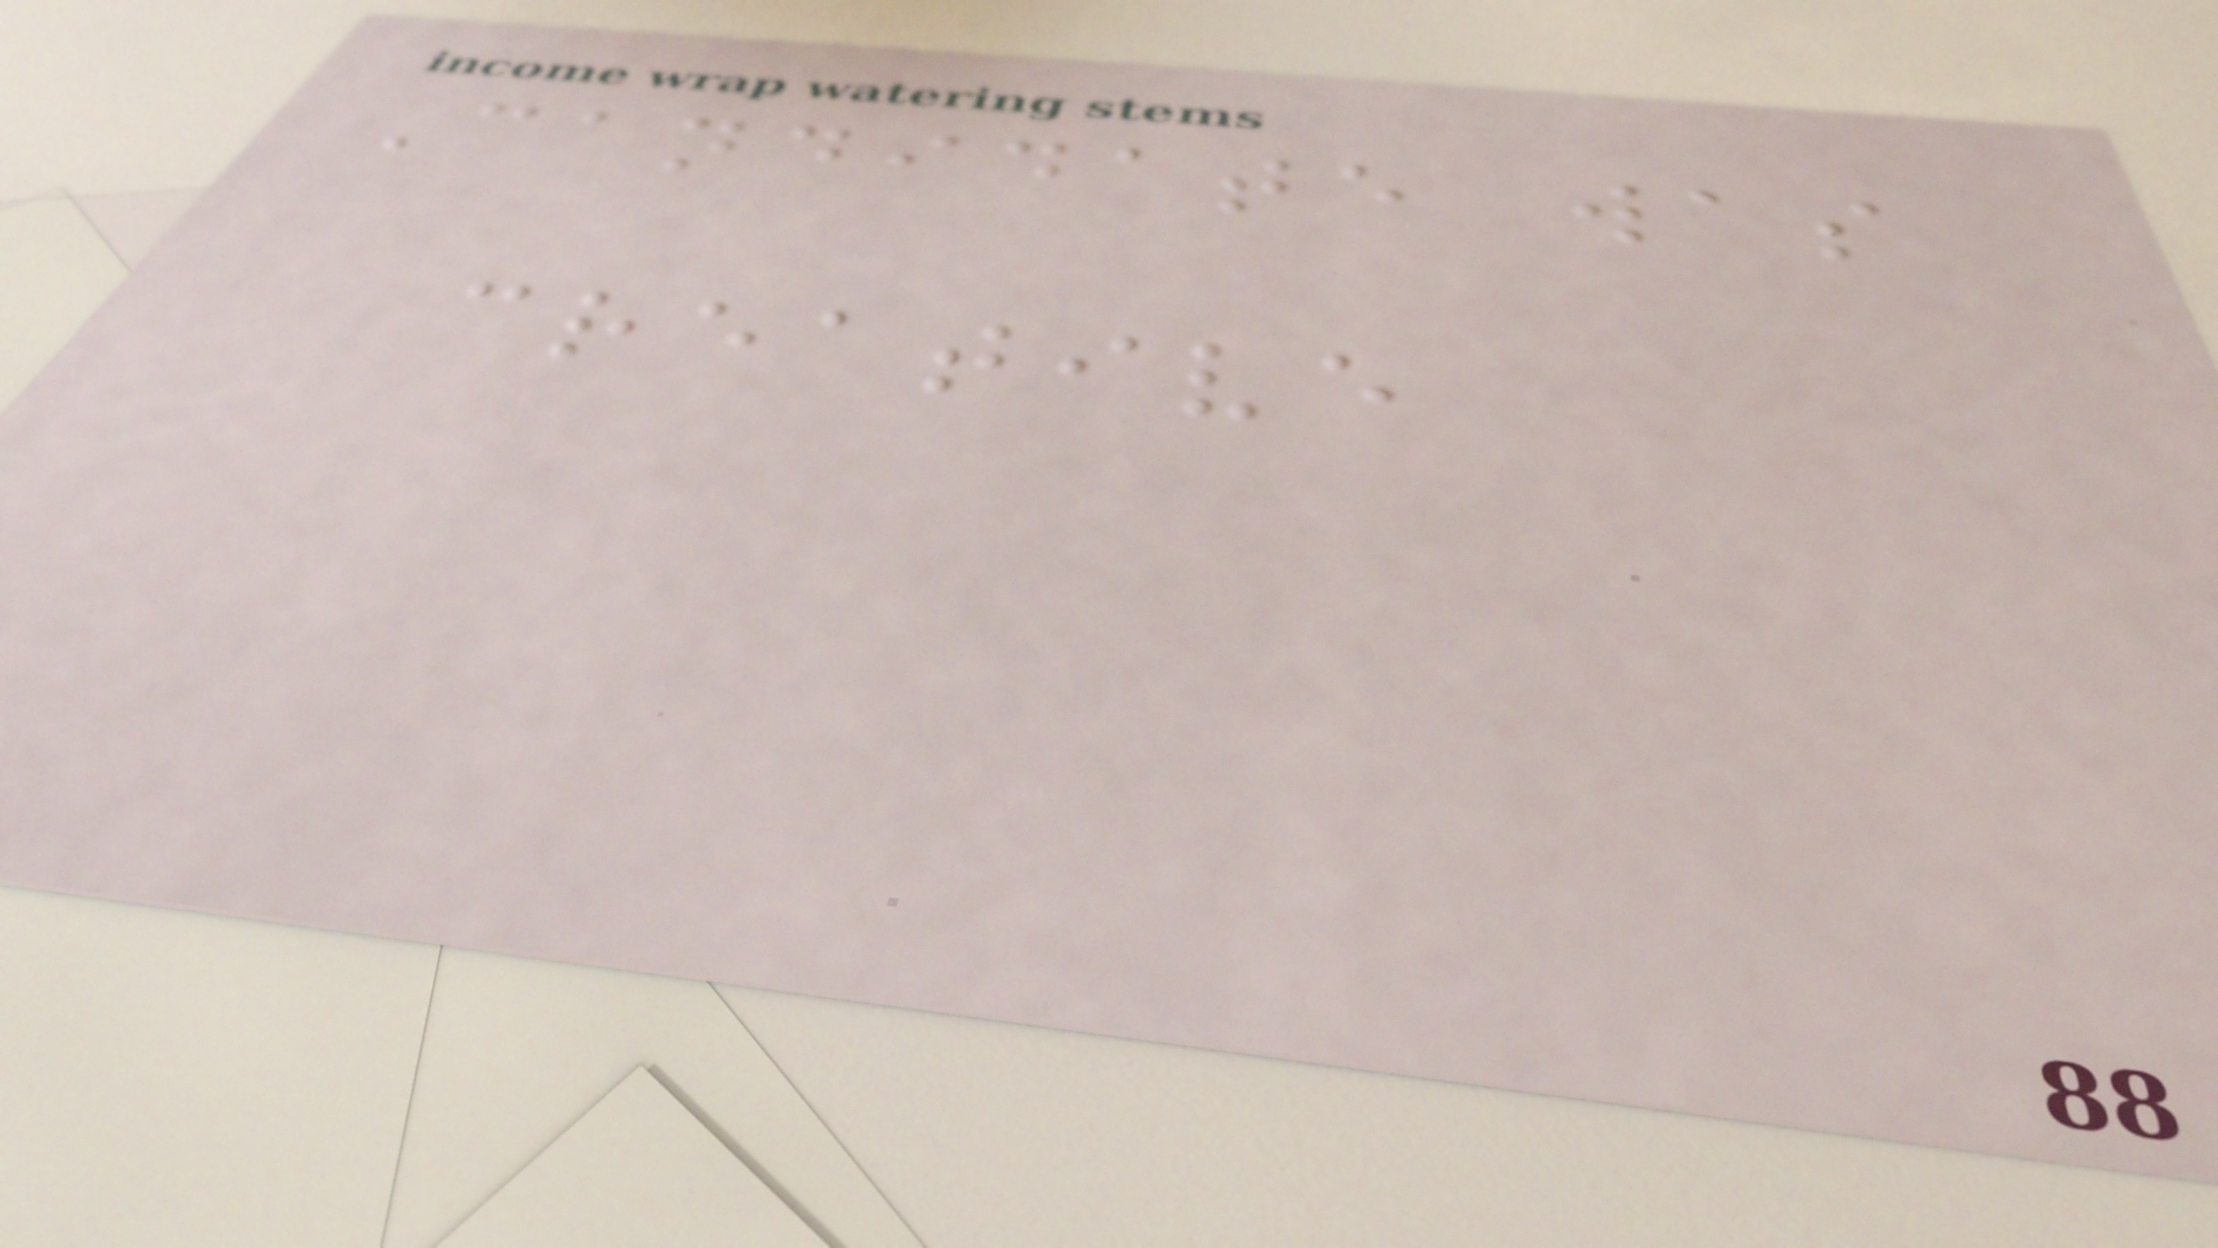Candidate was
creative
